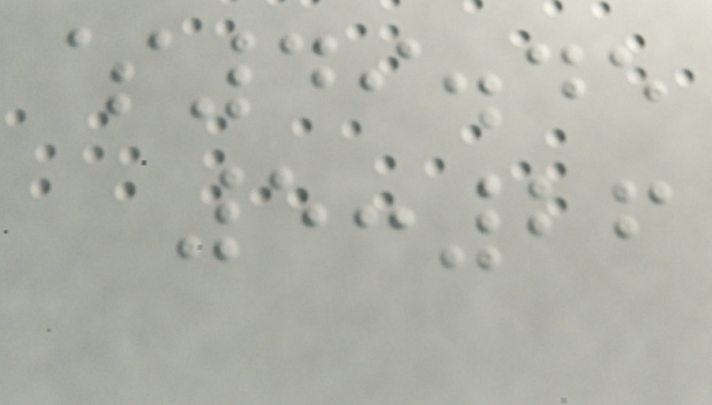$49.45
5:26
